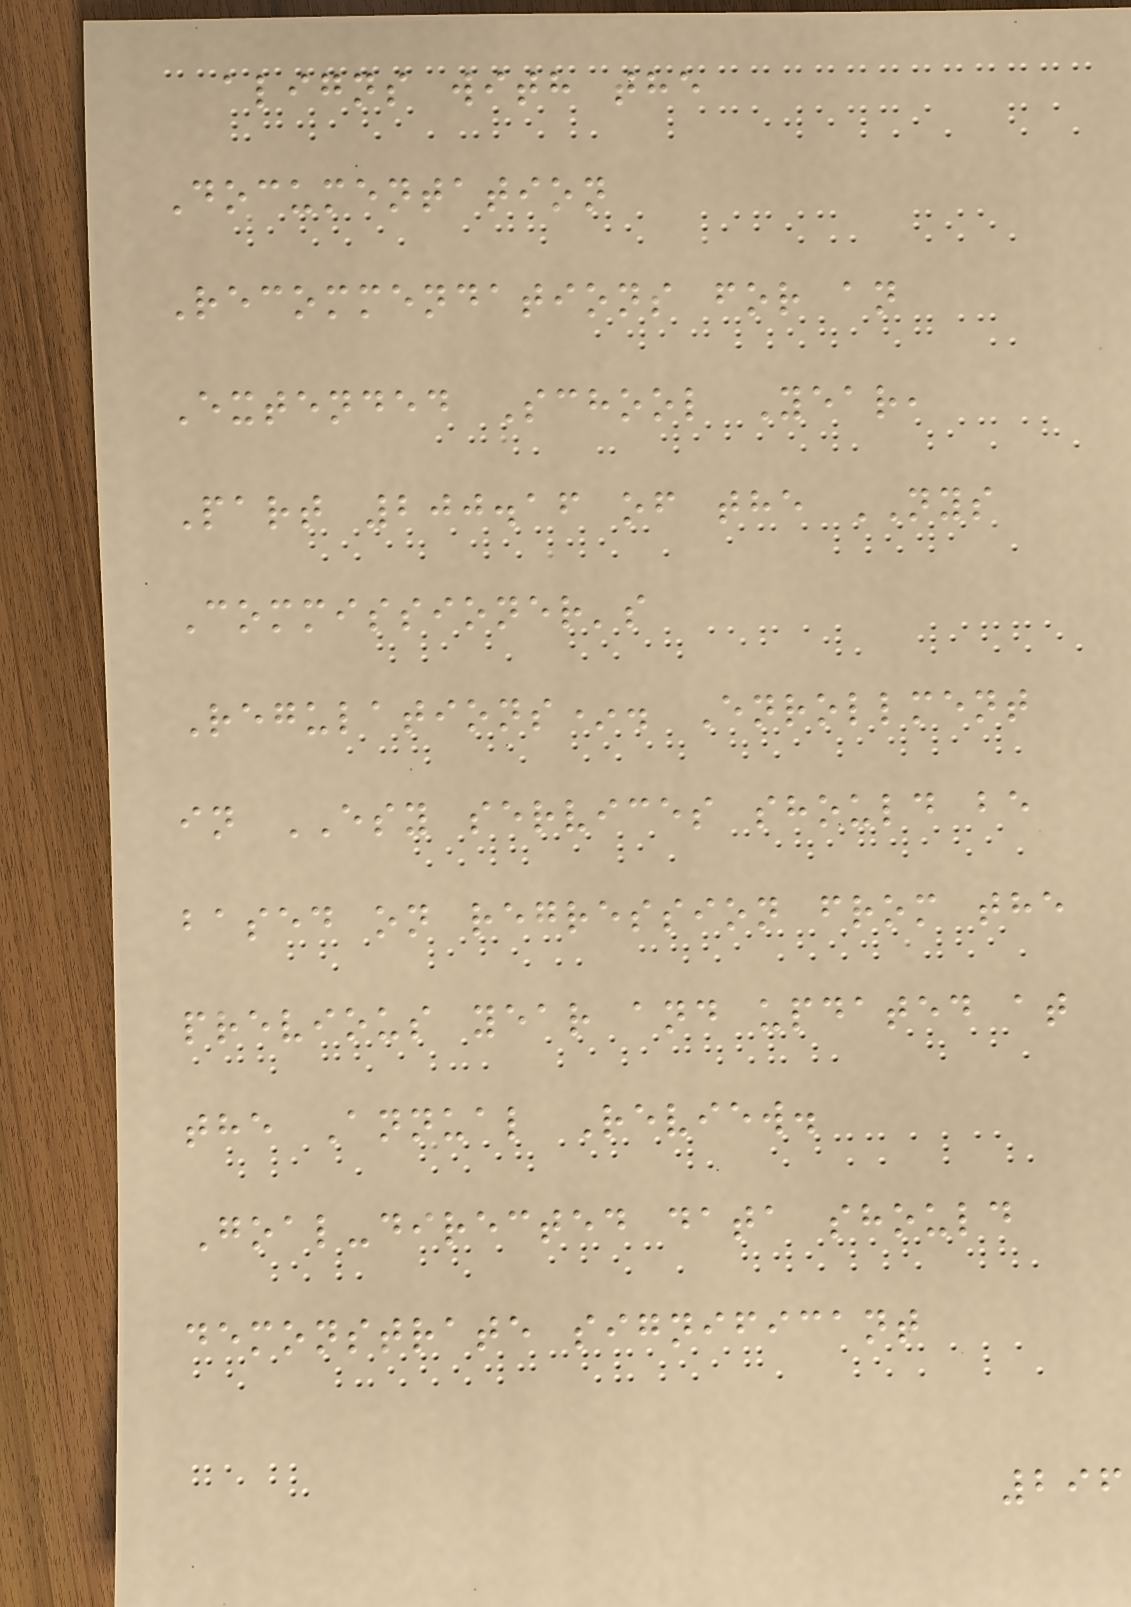aligns with the
Documentation
Recommendations for an
Extended School Year,
Part 200.16 of the NYS
Commissioner's
Regulations*. Enrollment
in ESY services should be
based on regression from the
previous year and updated at
the Annual Review.
Goal-directed data should
demonstrate significant
296
